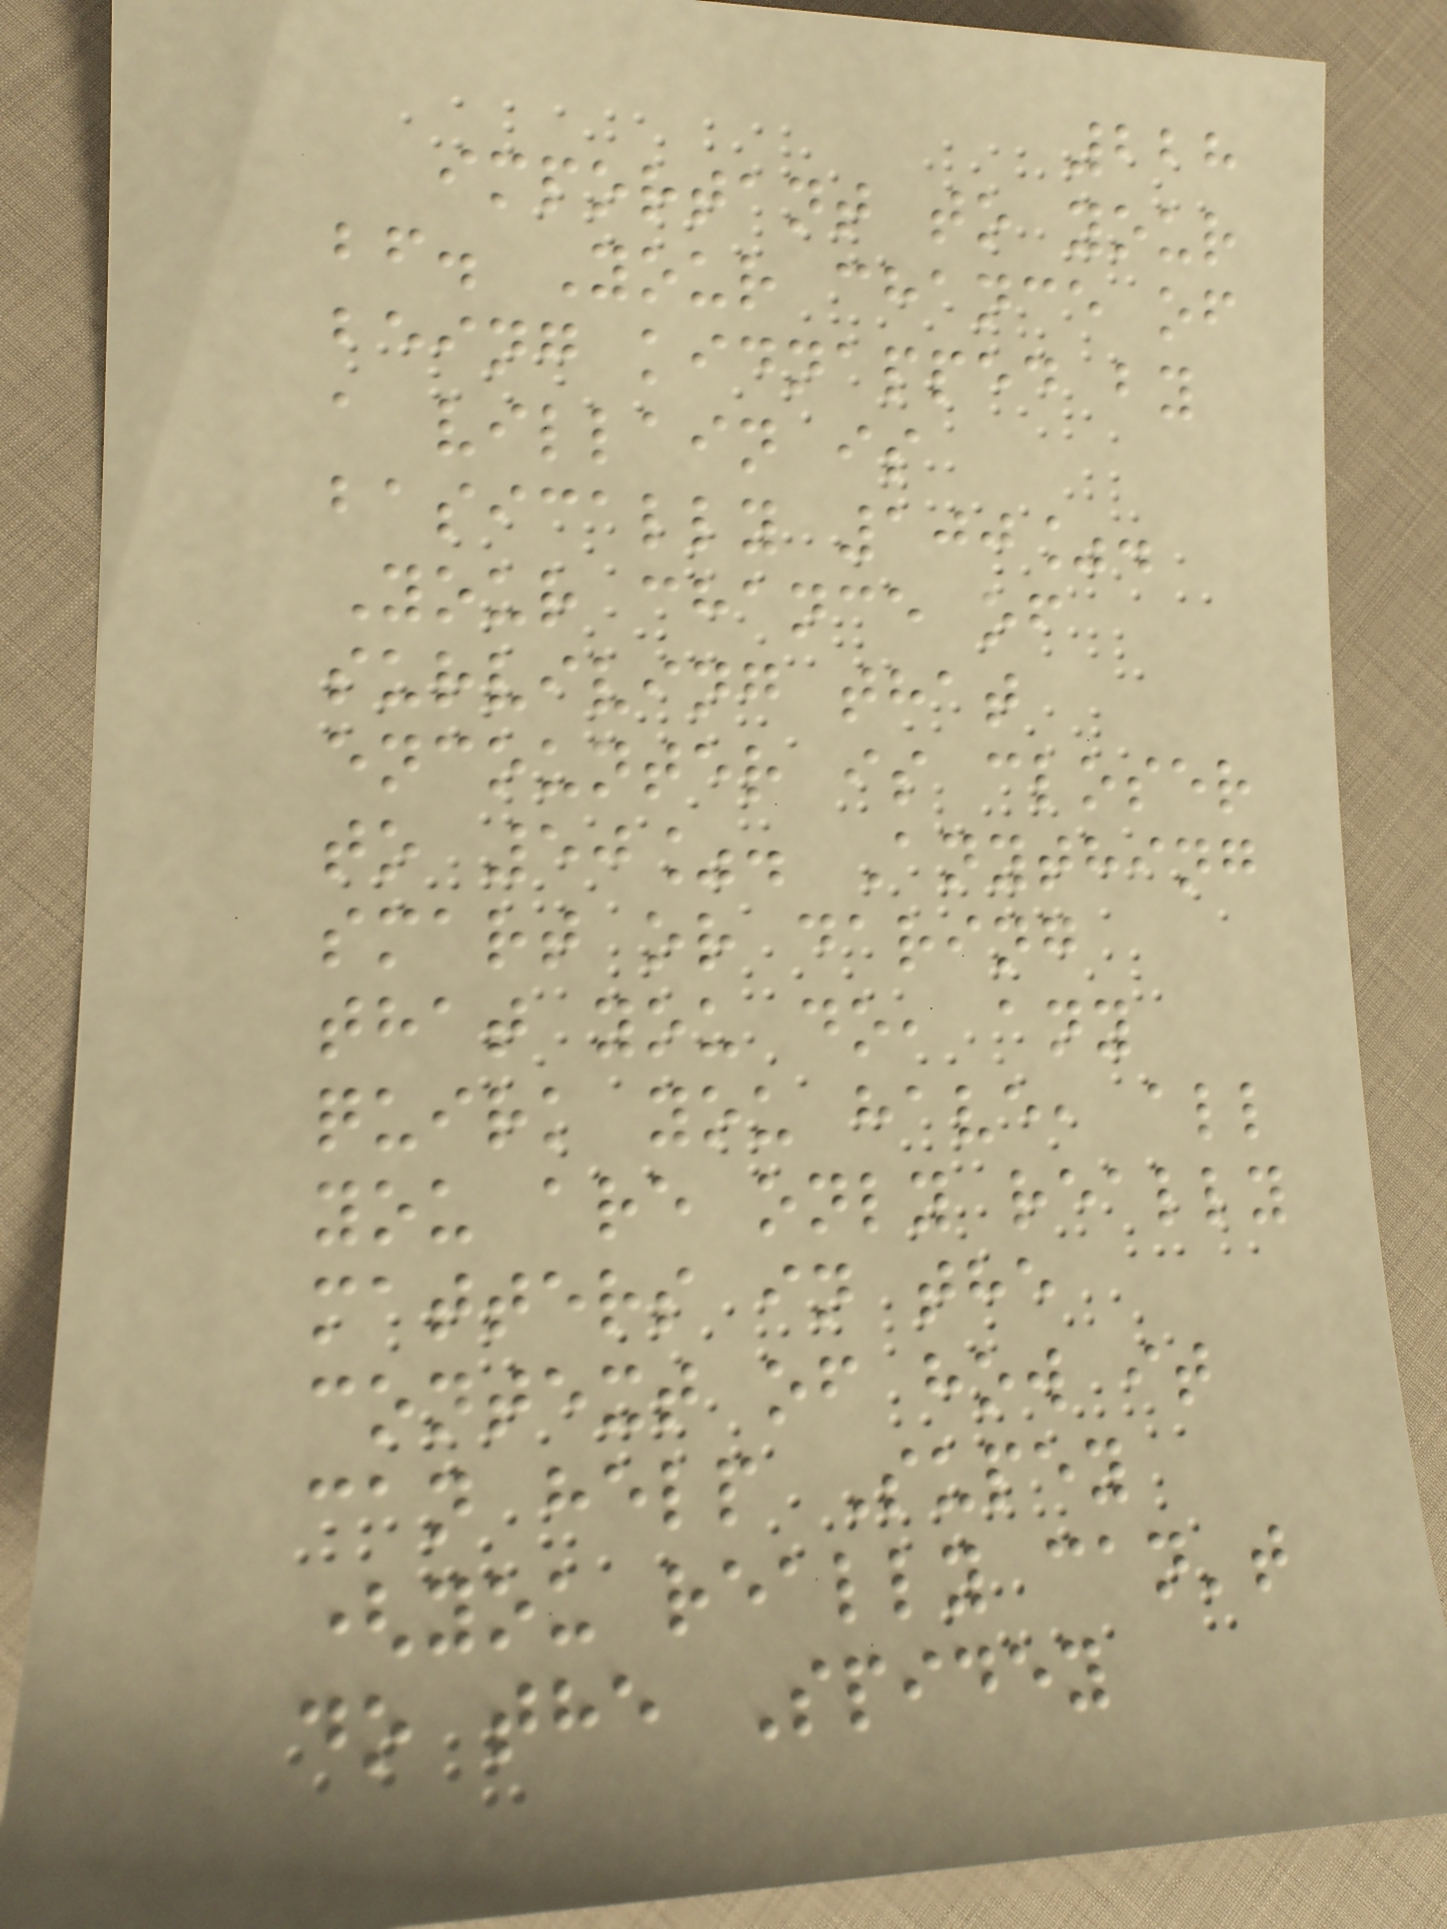228
important to your
bf. Your chance of
being kidnapped by
a villain is
basically 100%.
Your chance of
surviving that
encounter is closer
to 50%. Anything
smart or daring
that you do, any
quirk you have, all
you are only really
matters in the
context of how it
can help Supey
(you really can't
do the Spidey
